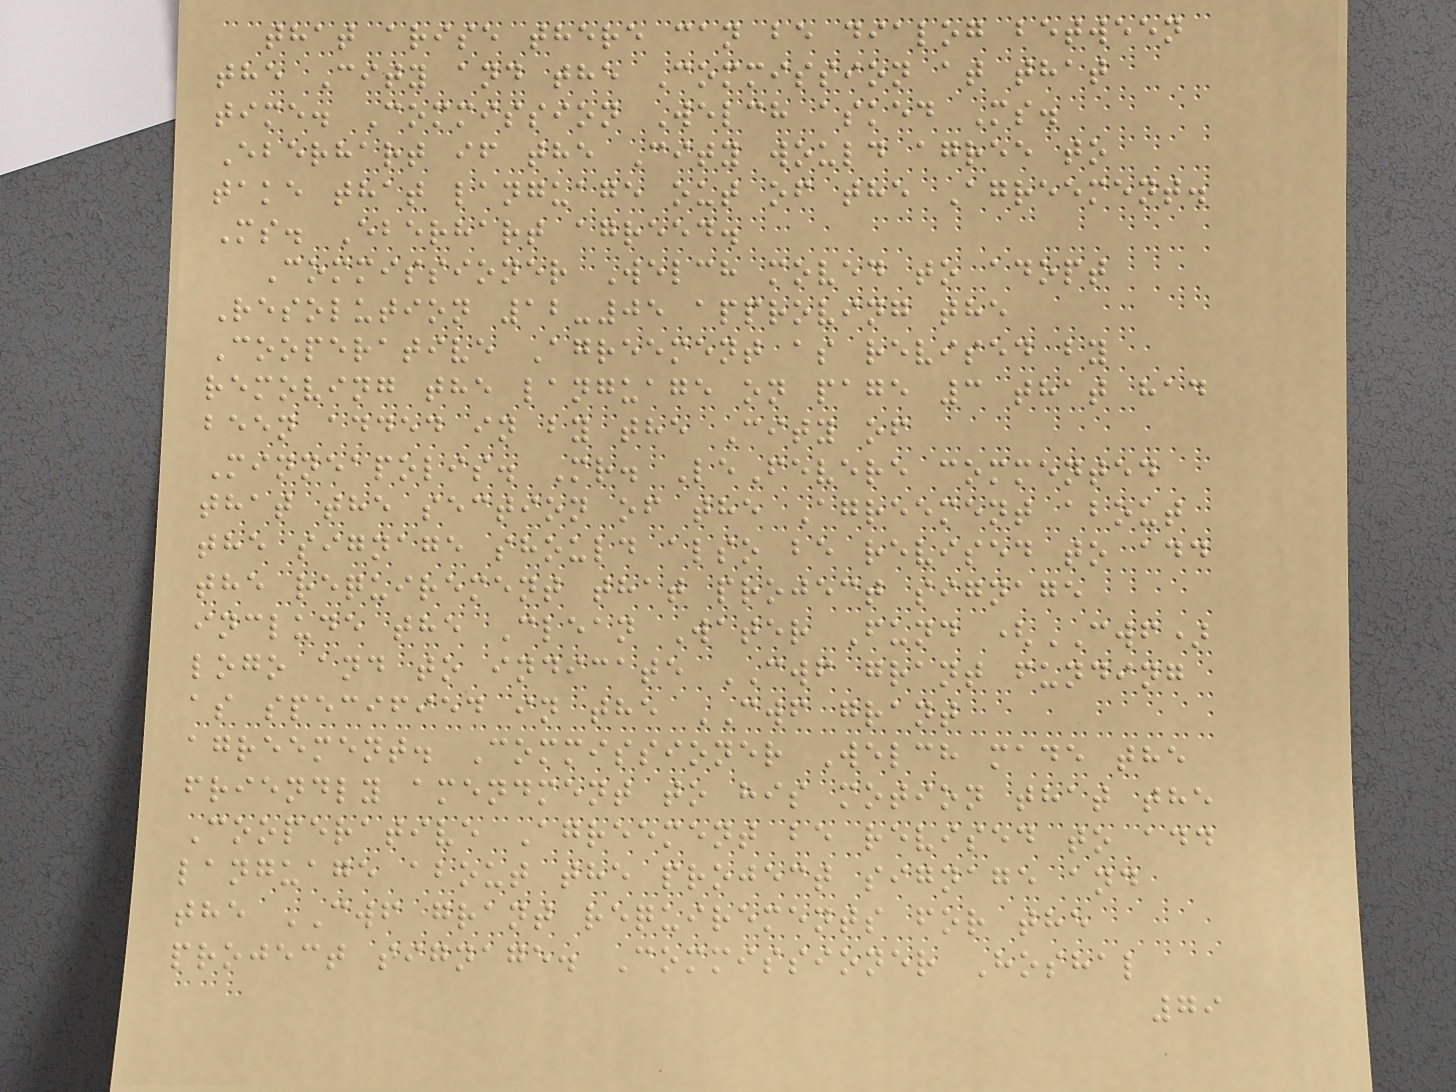that arise there can be dialog between
the City and the Commission at that
time. Commission Welch asked Ms.
Eberhart if the City would agree to
take that language out of the Agreement.
Ms. Eberhart agreed.
Commissioner Welch moved to adopt
Resolution 12-05 approving the
Cooperative Agreement as revised by
removing the language on page 3 that had
been added in by the City of
Minneapolis. Mr. LeFevere commented
that the section of the Agreement about
the signage should also be revised to add
the requirement that project signage
include the Clean Water Fund (CWF)
logo and to indicate CWF grant funding
as specified in the CWF grant
agreement. Commissioner Welch made the
friendly amendment to his motion that the
Cooperative Agreement be revised to add
language about the project signage and
the CWF grant requirements for the
project signage. Commissioner Hoshal
79
